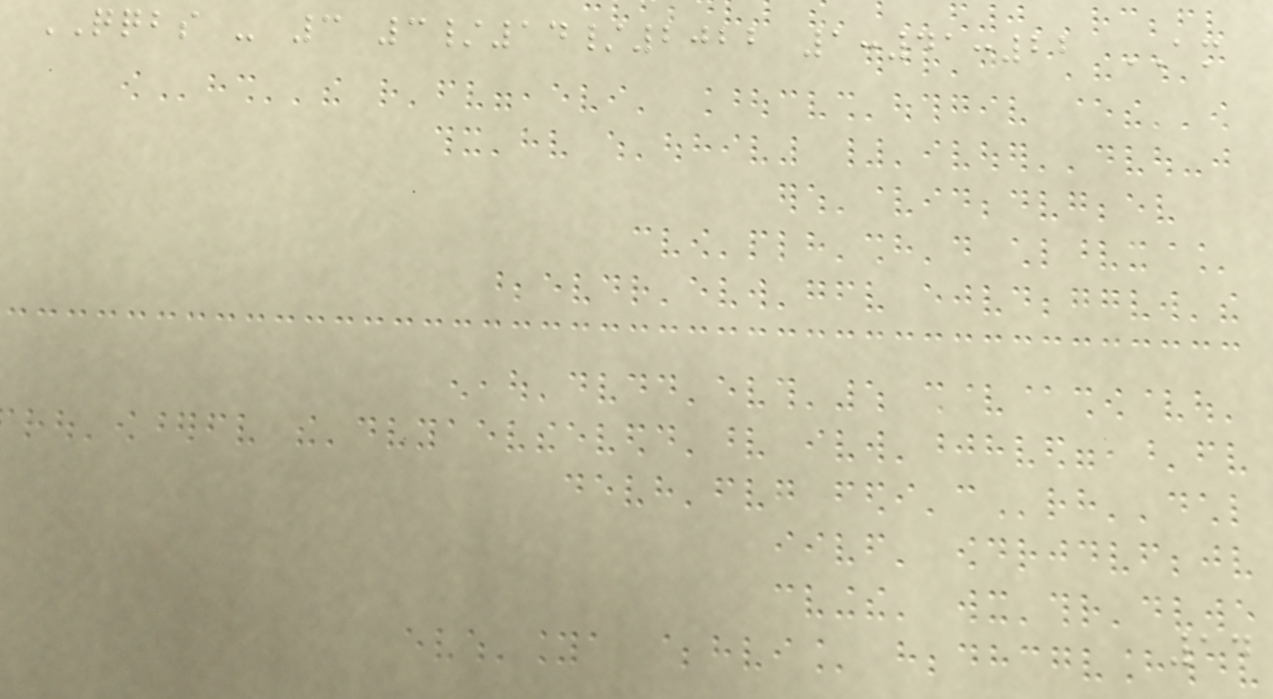QQBS - 3 3/14/2022 1:41:22 AM
14
